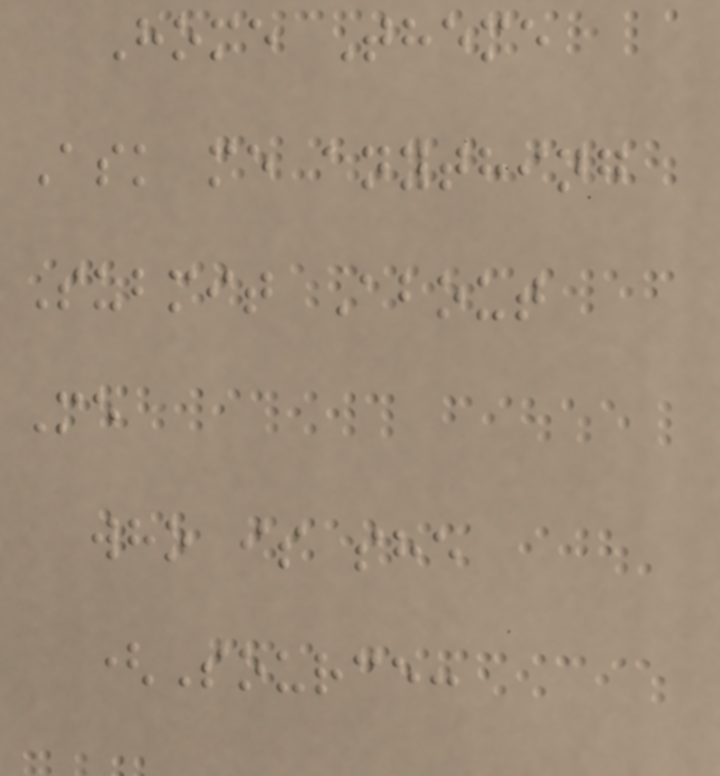Home Theme
Ask me anything
Submit About
Me
who is she
(Source:
